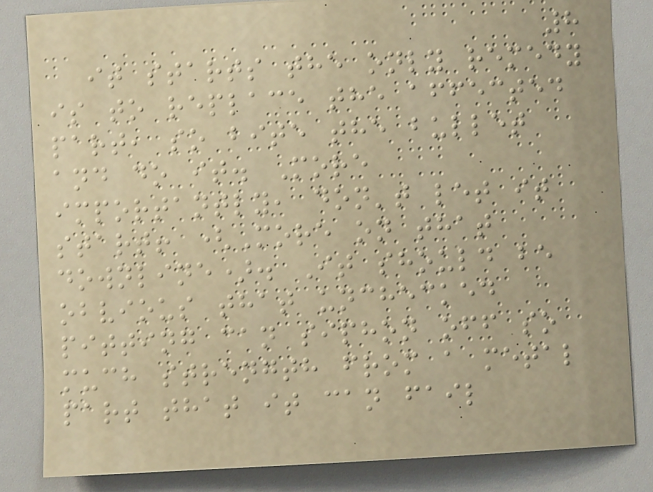8
it starts the only remedy
is to replace the affected
part, so bite the bullet
and do it. More
importantly, don't let it
start! (More on that
downline). It should be
obvious that unchecked
pitting can siphon off so
much strength from a metal
part that it can fail
